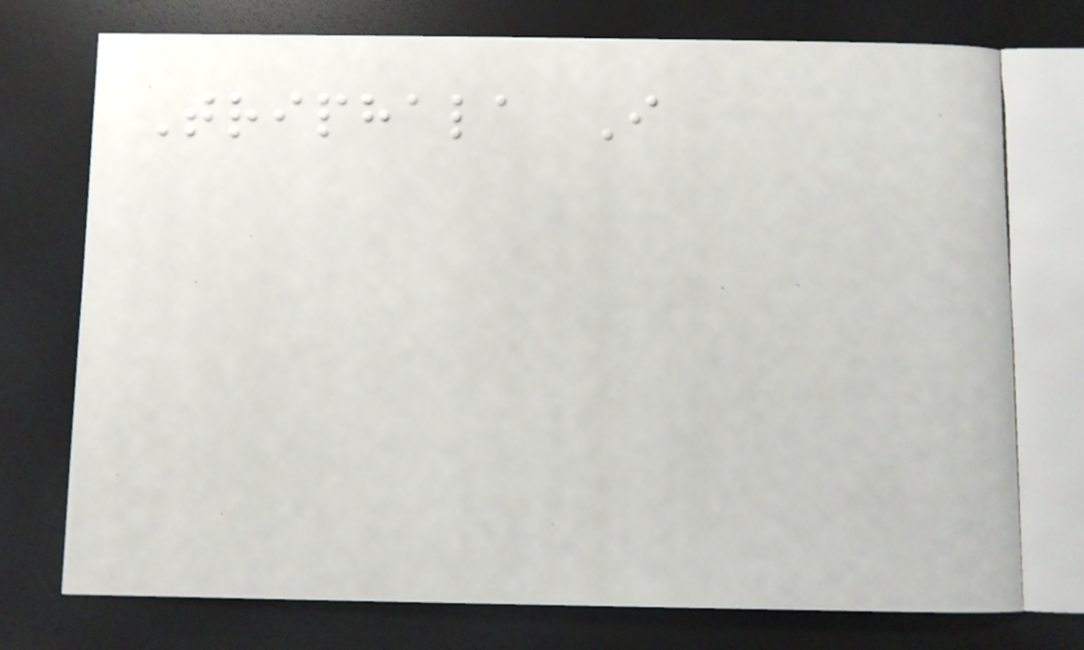Triphala I
